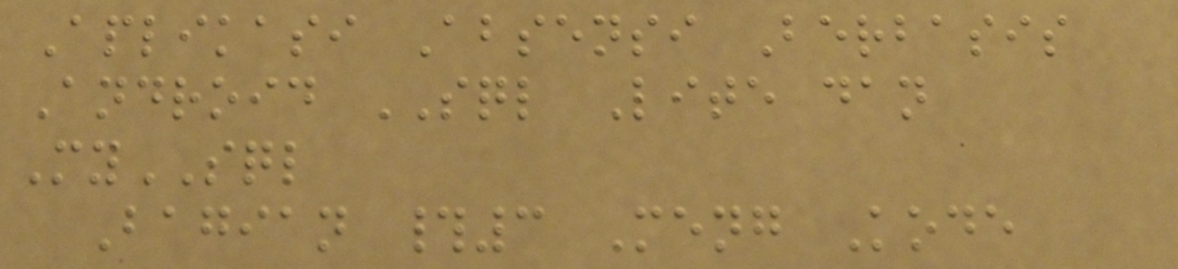Aplikasi Absensi Berbasis
Android SQL Lite dan
MySQL
Bagian #3 Meng Kode
